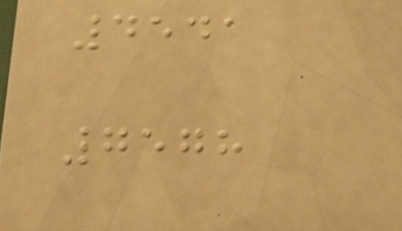4541
7578
